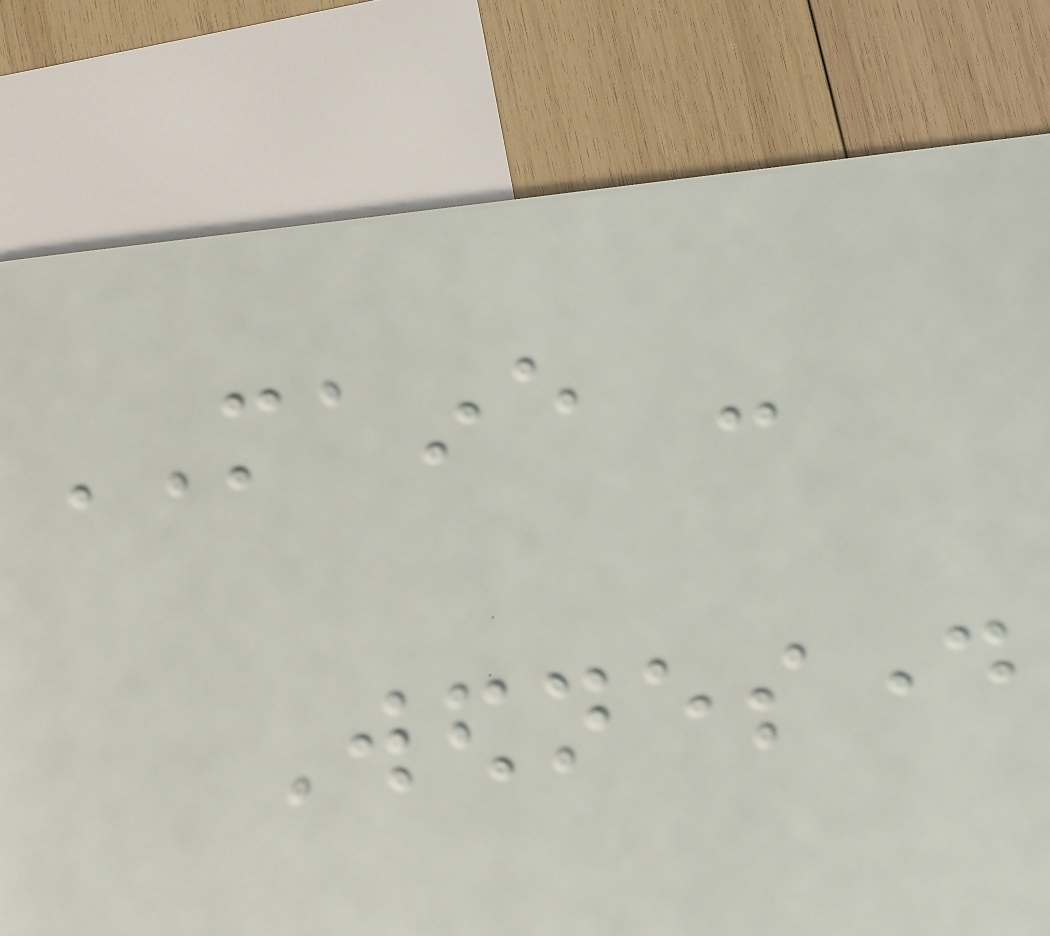MAINE -
Wednesday
